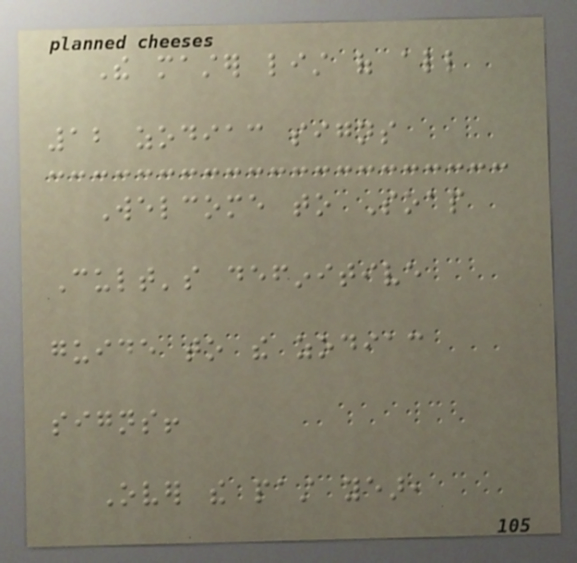The master list of all
12 zodiac signs
Welcome to Soap
Cult's definitive
guide to the zodiac
signs!
Over the past year,
